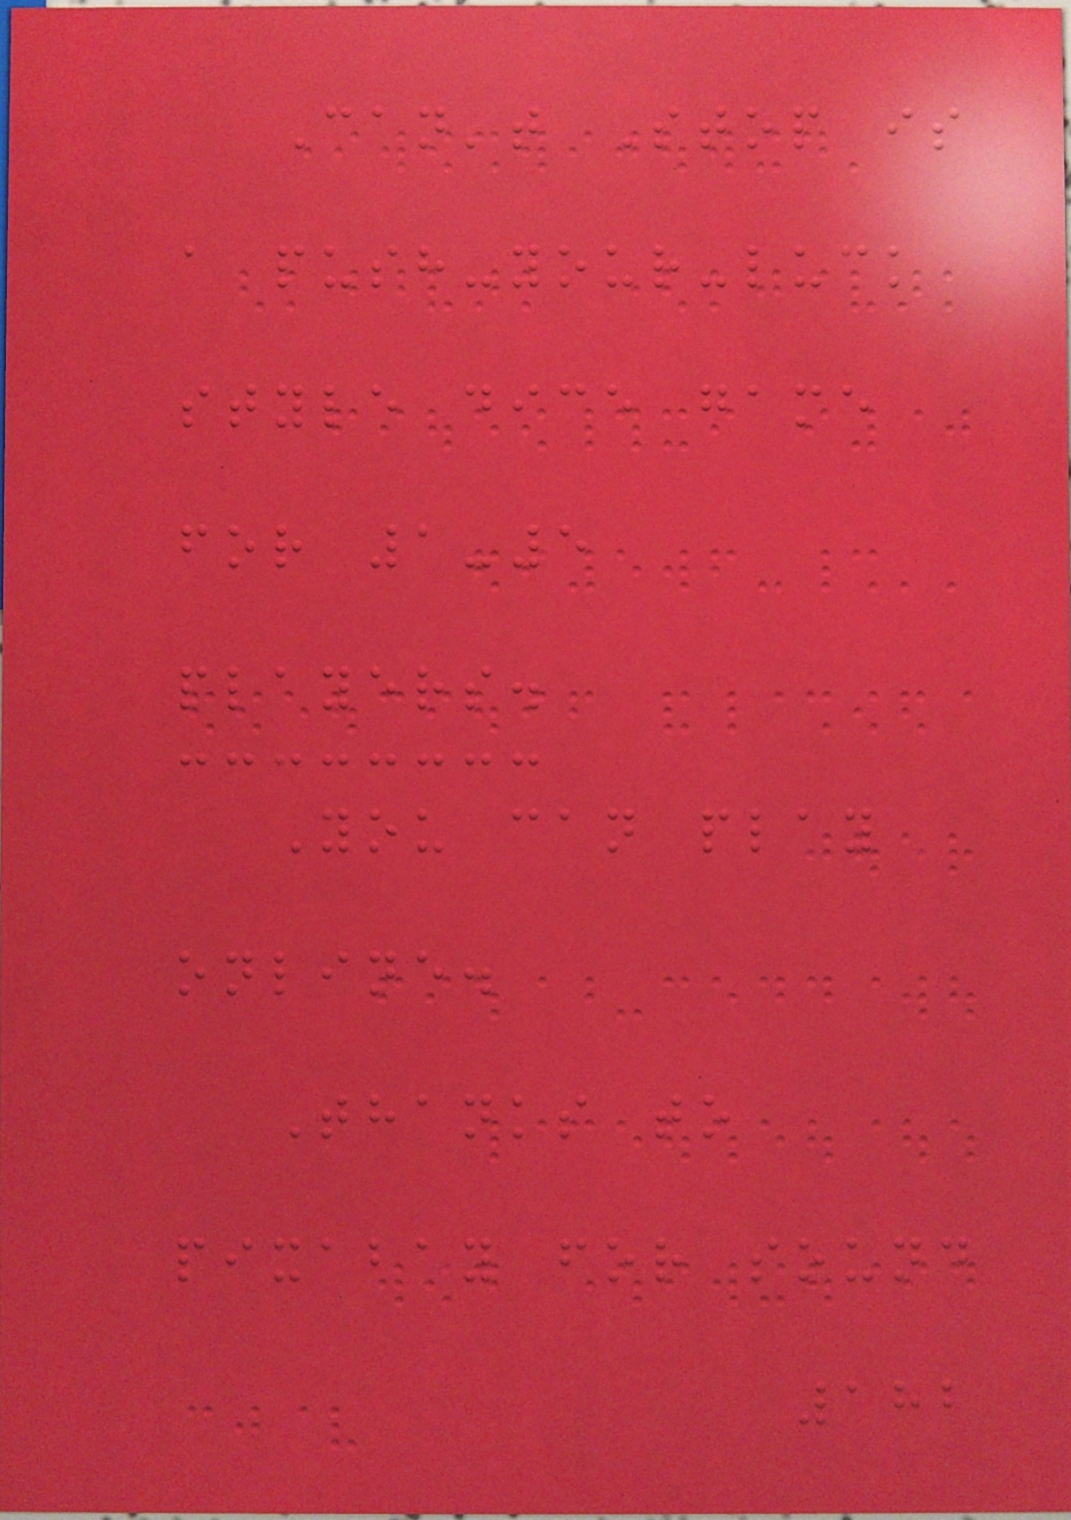Can't Stop is
a push-your-luck
style dice game
for 1-5
players.
You can play
online.
Thanks to
pixabay for sound
182
